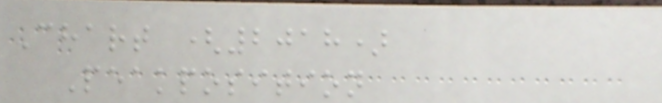Chart (2018)
Peakposition
